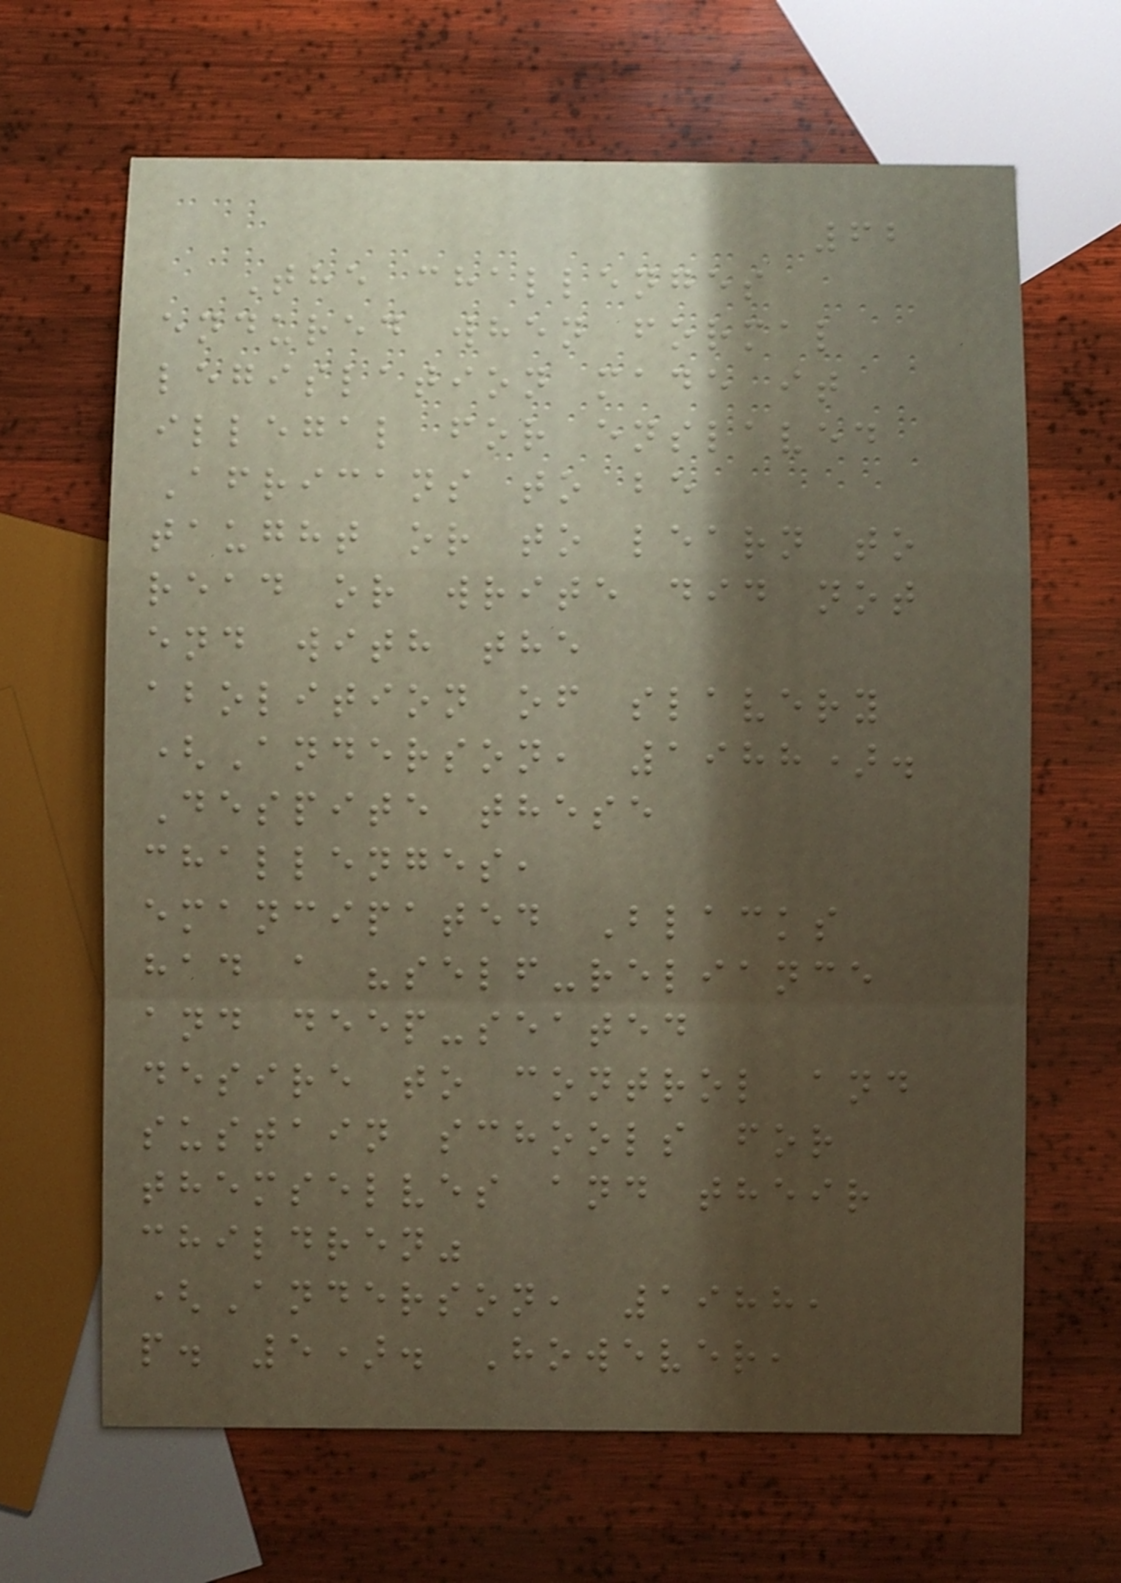62
The challenges
endured when formal
legislation made it
illegal for enslaved
Africans to be
taught or to learn to
read or write did not
end with the
abolition of slavery
(Anderson, 1988).
Despite these
challenges,
emancipated Blacks
had a "self-reliance
and deep-seated
desire to control and
sustain schools for
themselves and their
children"
(Anderson, 1988,
p. 5). However,
